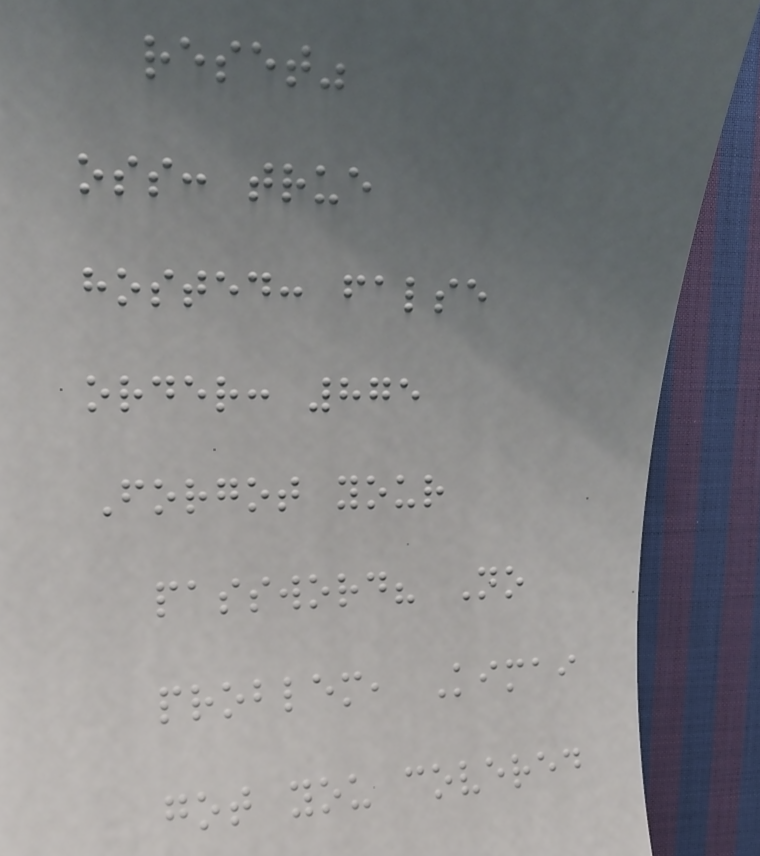reset"
oss: true
hosted: false
order: 875
Forgot your
password? No
problem, Kimai
got you covered
